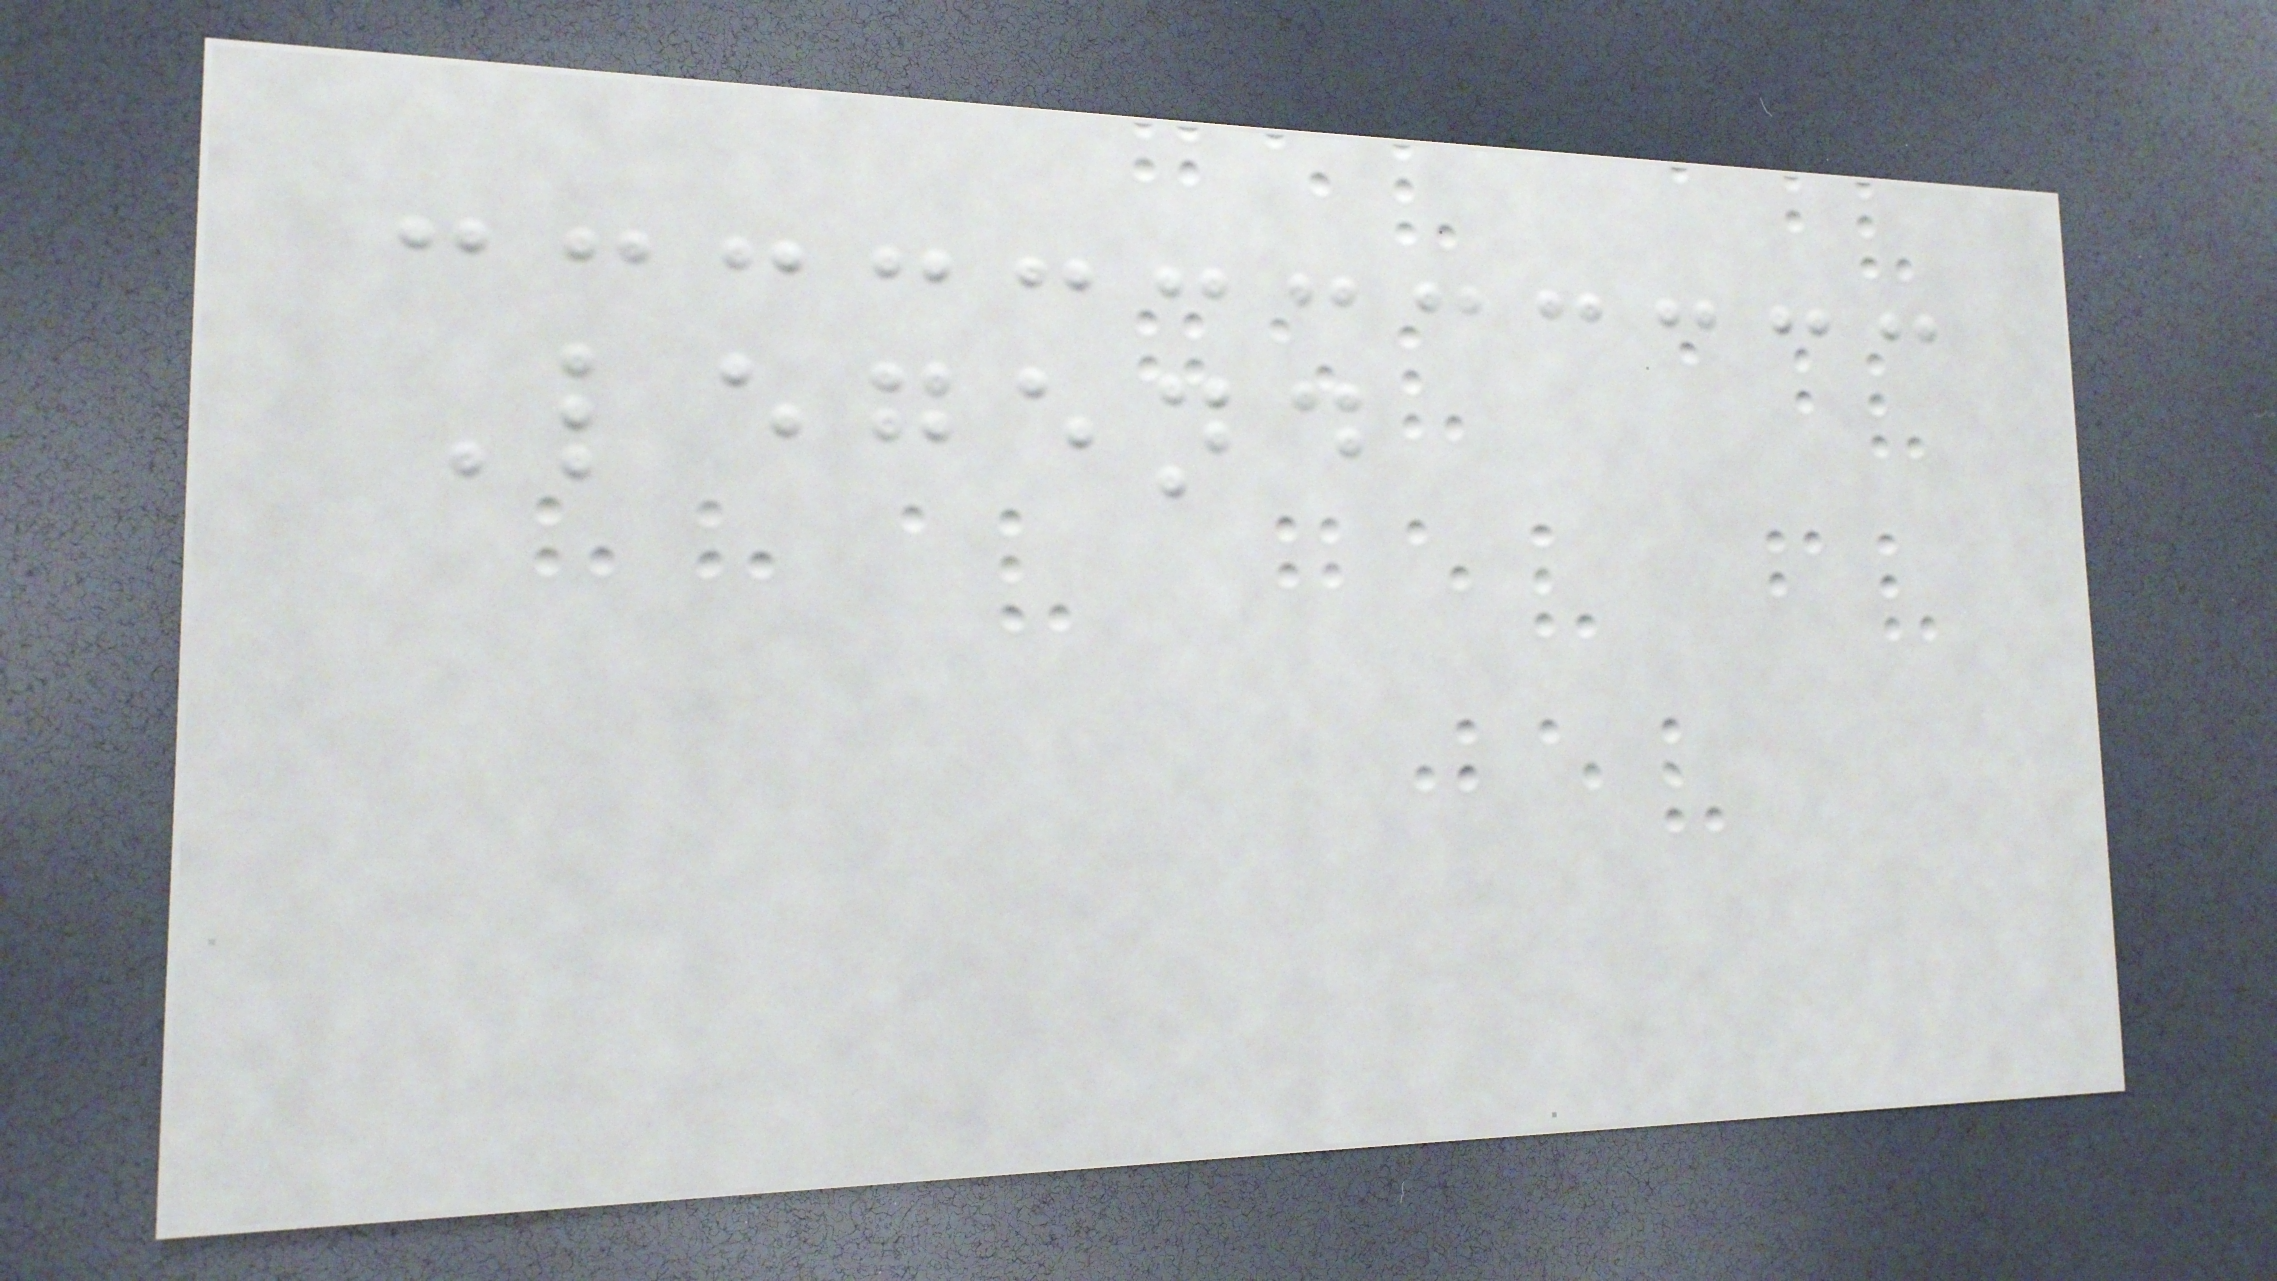Legend
